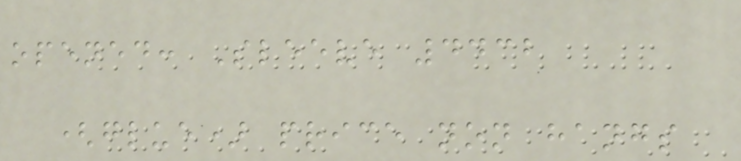opened: Sleeve 4432
(glue) price non hangs
